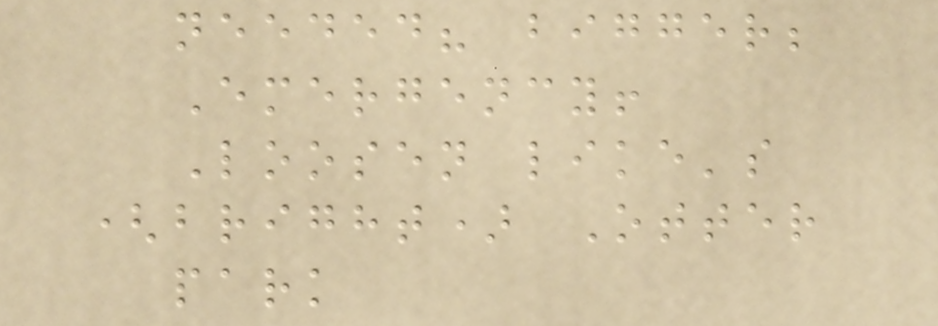needed? bigger;
Emergency!
Loosen like's
(bright) Otter
park
